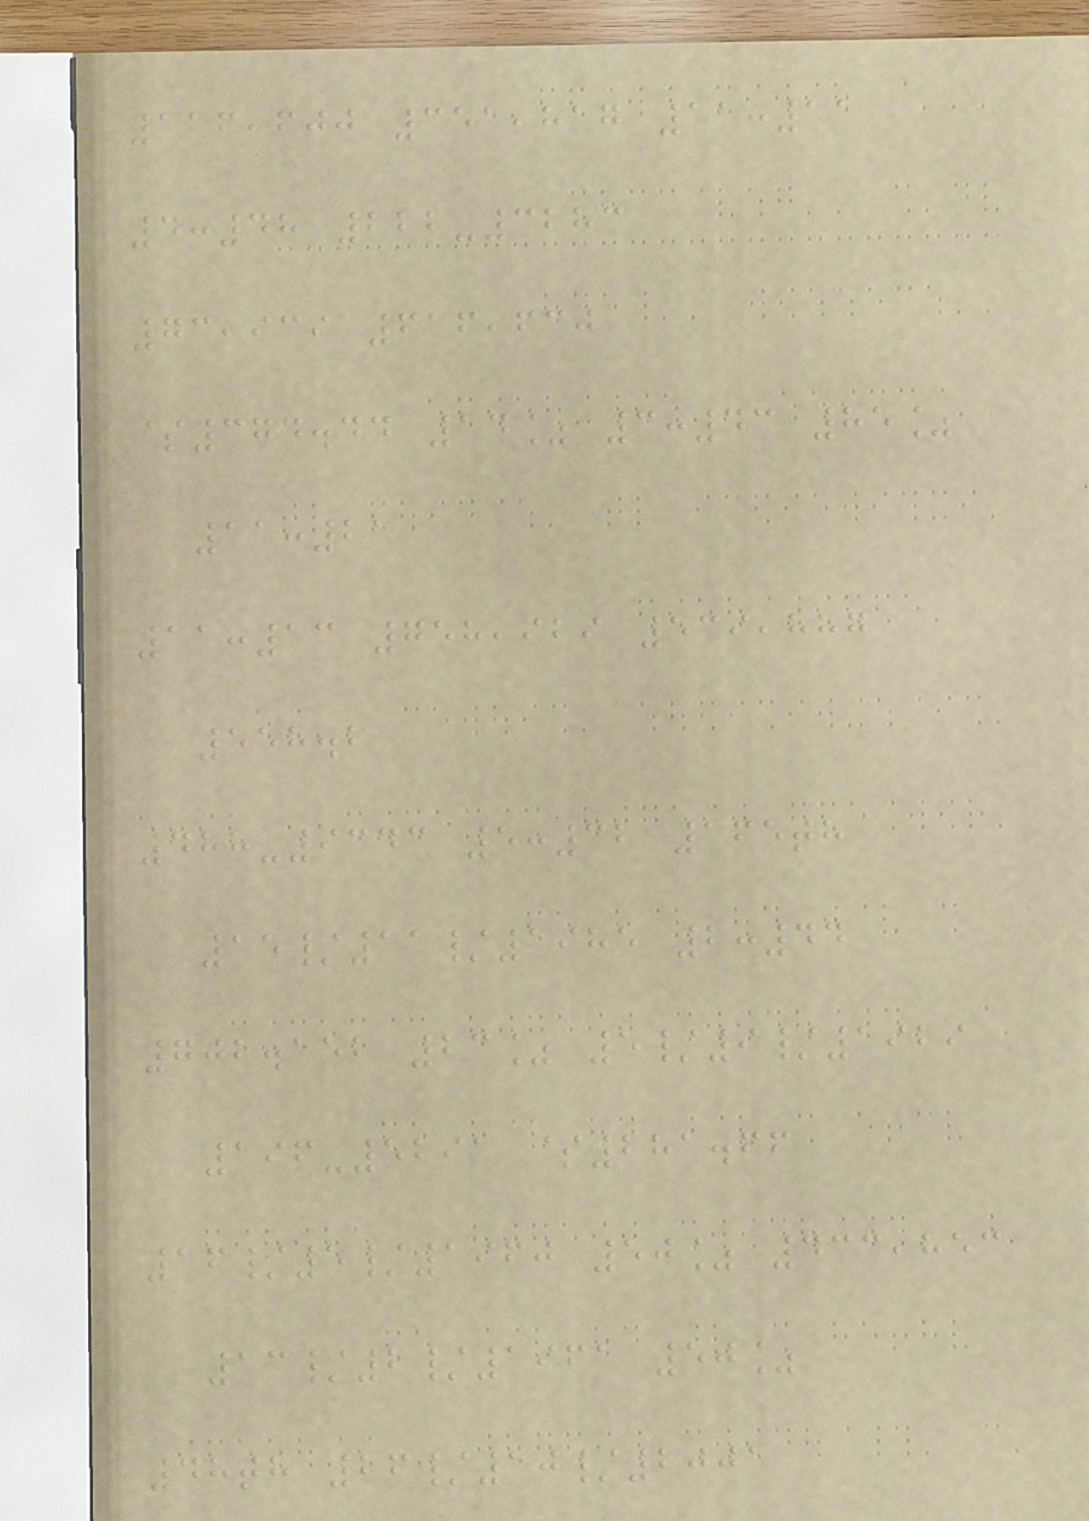116,600 351,817 11:11
4:48 222-3283
73,939 616,630
$374.44 14% 3:43 85%
11:21
11:13 758,929 539,887
558.2
488-9343 5:32 165th
15/11/1985 2:44
702.152 23% 5/9/1929
196-5291 $281.66
16/5/1960 50% 433,853
13/2/1961 50%
48th 26/10/2001
